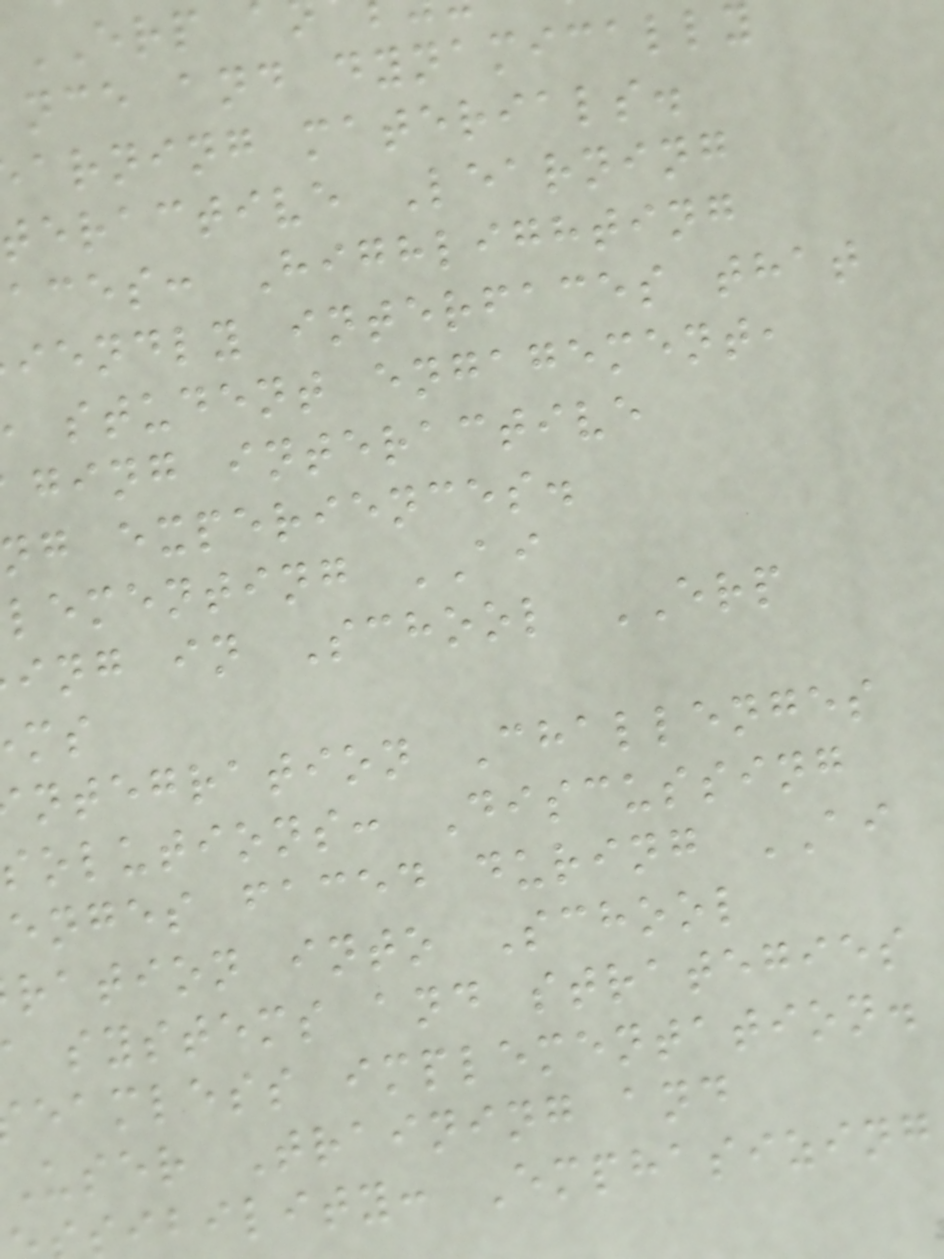nce and dynamically
arning materials.
teractive Learning
aces: Highlighting
iendly interfaces that
student engagement,
ging interactive
ng experiences.
lementing AI
ing in School ERP
ntegration Challenges
solutions: Discussing
enges faced during AI
ration into School
systems and strategies
eamless implementation.
User Training and
sibility: Emphasizing
